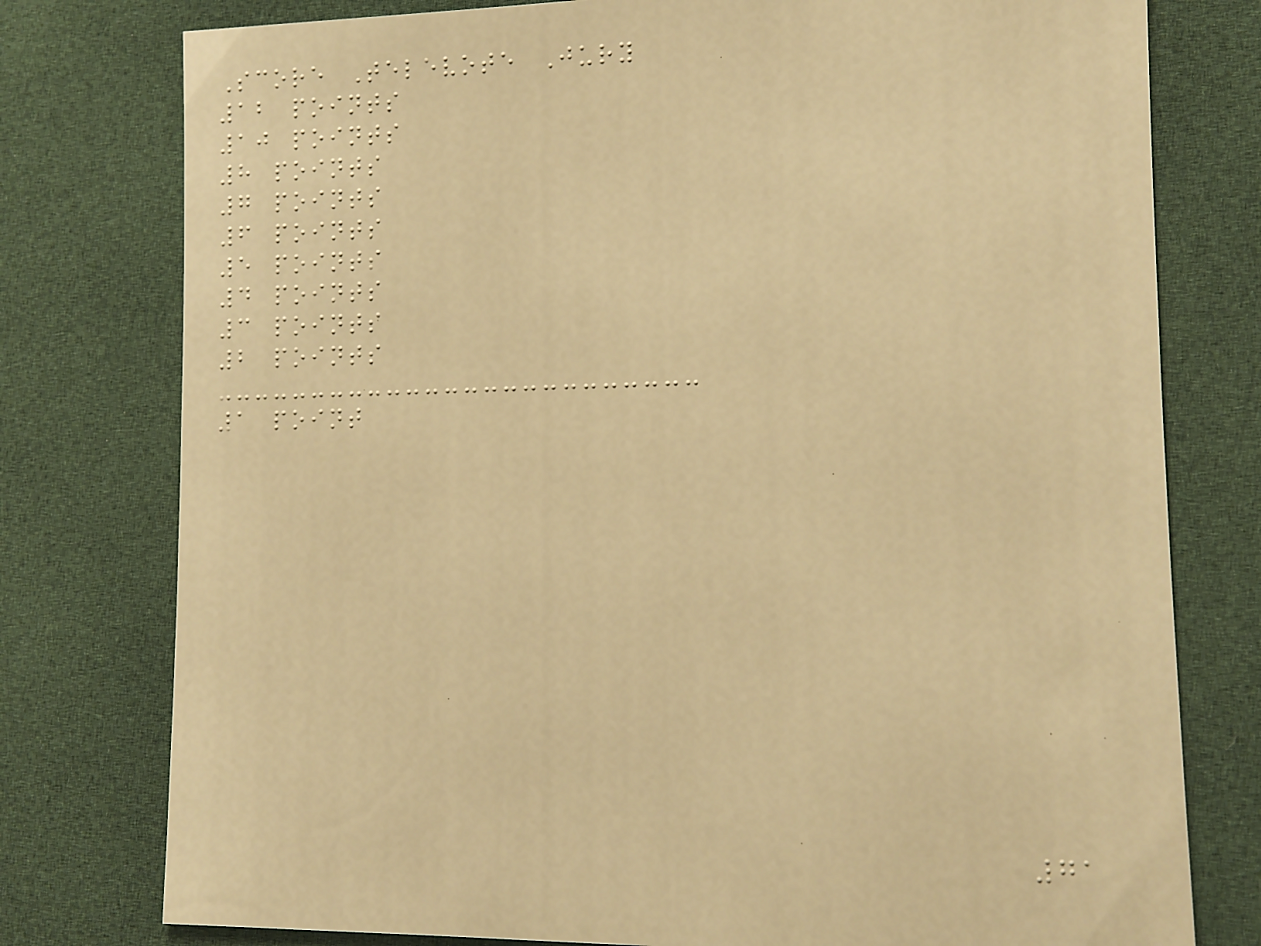Score Televote Jury
12 points
10 points
8 points
7 points
6 points
5 points
4 points
3 points
2 points
1 point
71
